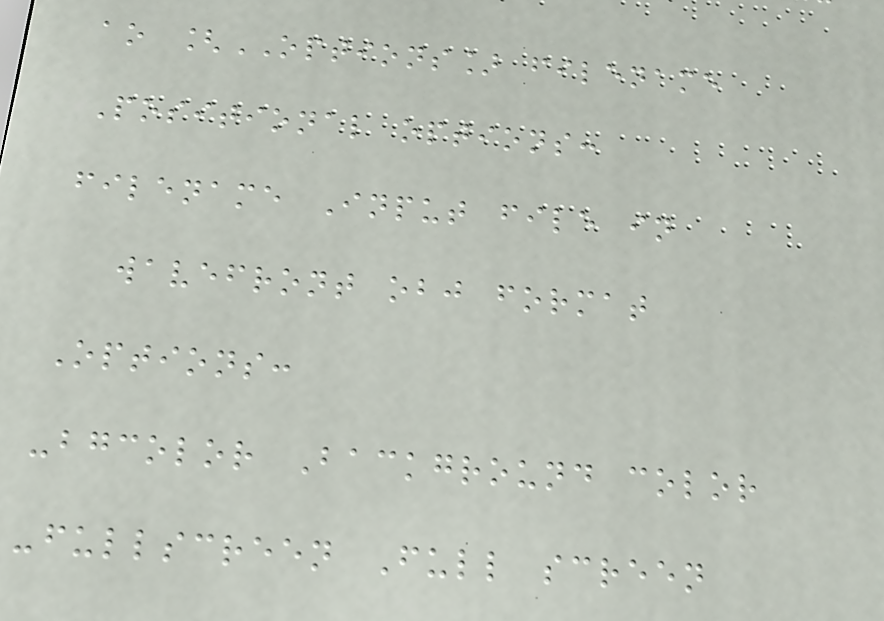ao [OPTIONS] filename
Positional options:
filename Input file in
wavefront obj format
Options:
-bgcolor Background color
-fullscreen Full screen
